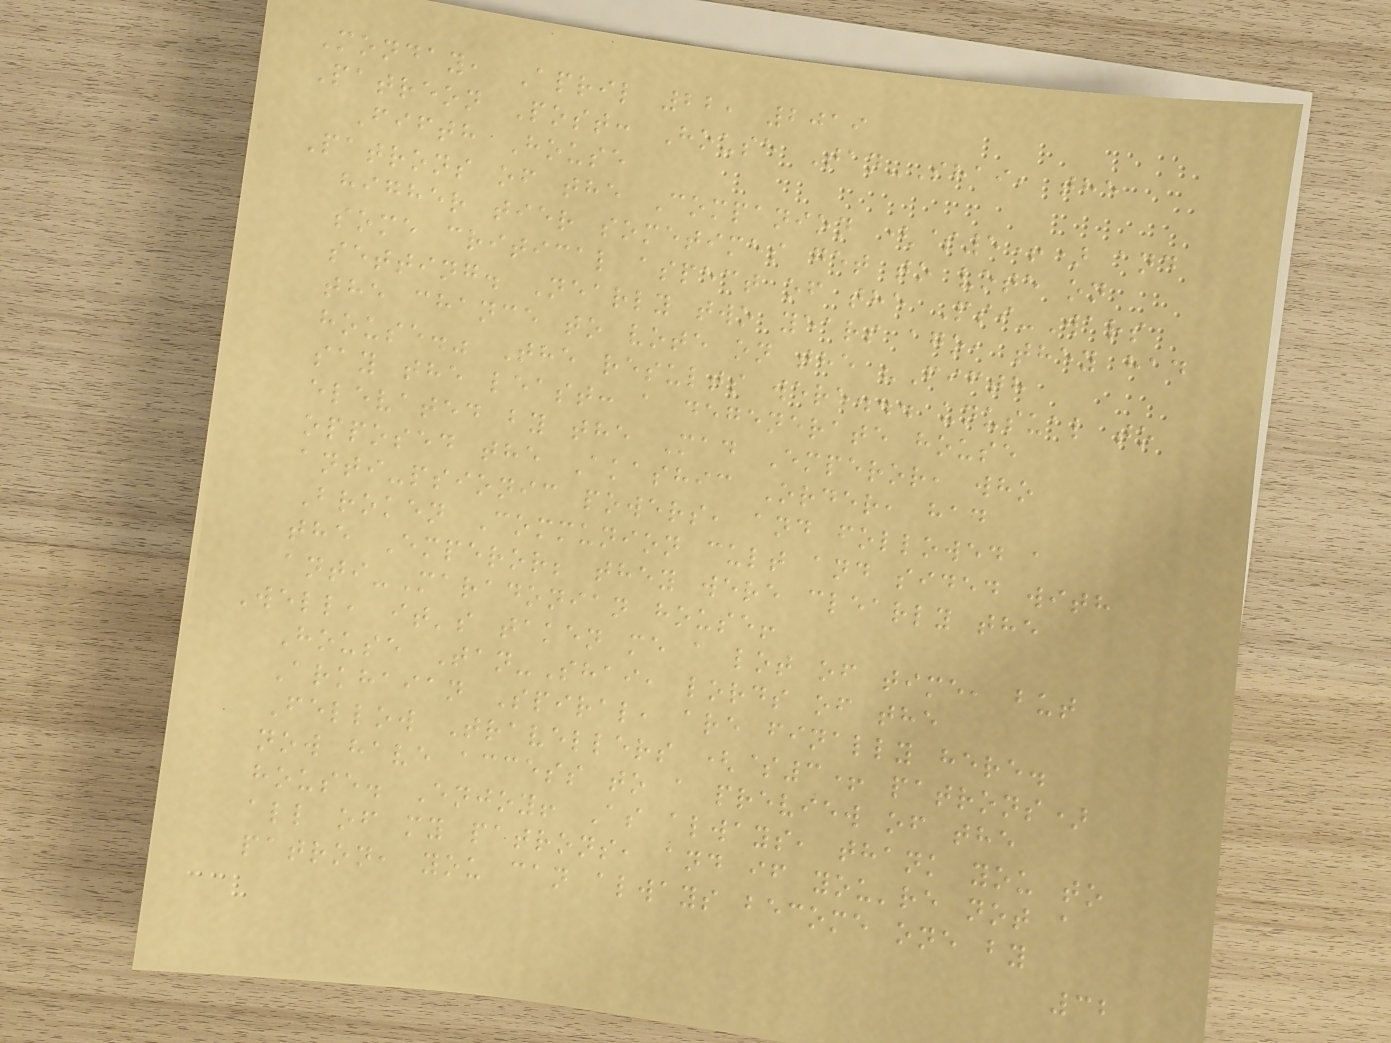Monday, April 22, 2019
Patreon Post: House Tan-Shai, the
Fifth House
Patrons of the Companion ($5+) and
higher tier sometimes get to vote on
some critical aspect of the Psi-Wars
setting. Nearly two years ago, they had
the chance to vote on the "Fifth
house." The results were... unusual to
say the least: a degenerate house
elevated by the Mad Emperor, who
opposed the Akashic Order, had
anti-psionic powers, and followed a
Broken Communion cult and sided with
the Emperor; they were clearly the
anti-Maradonian house!
Well, it's taken me a lot of time, but
House Tan-Shai, lords of the
Arkhaian Spiral, are finally here.
Fellow Travellers ($3+ patrons)
now have access to a preview of the
house. Enjoy! As always, thank you to
all of my patrons, and if you're not a
patron, you can always become one by
32
